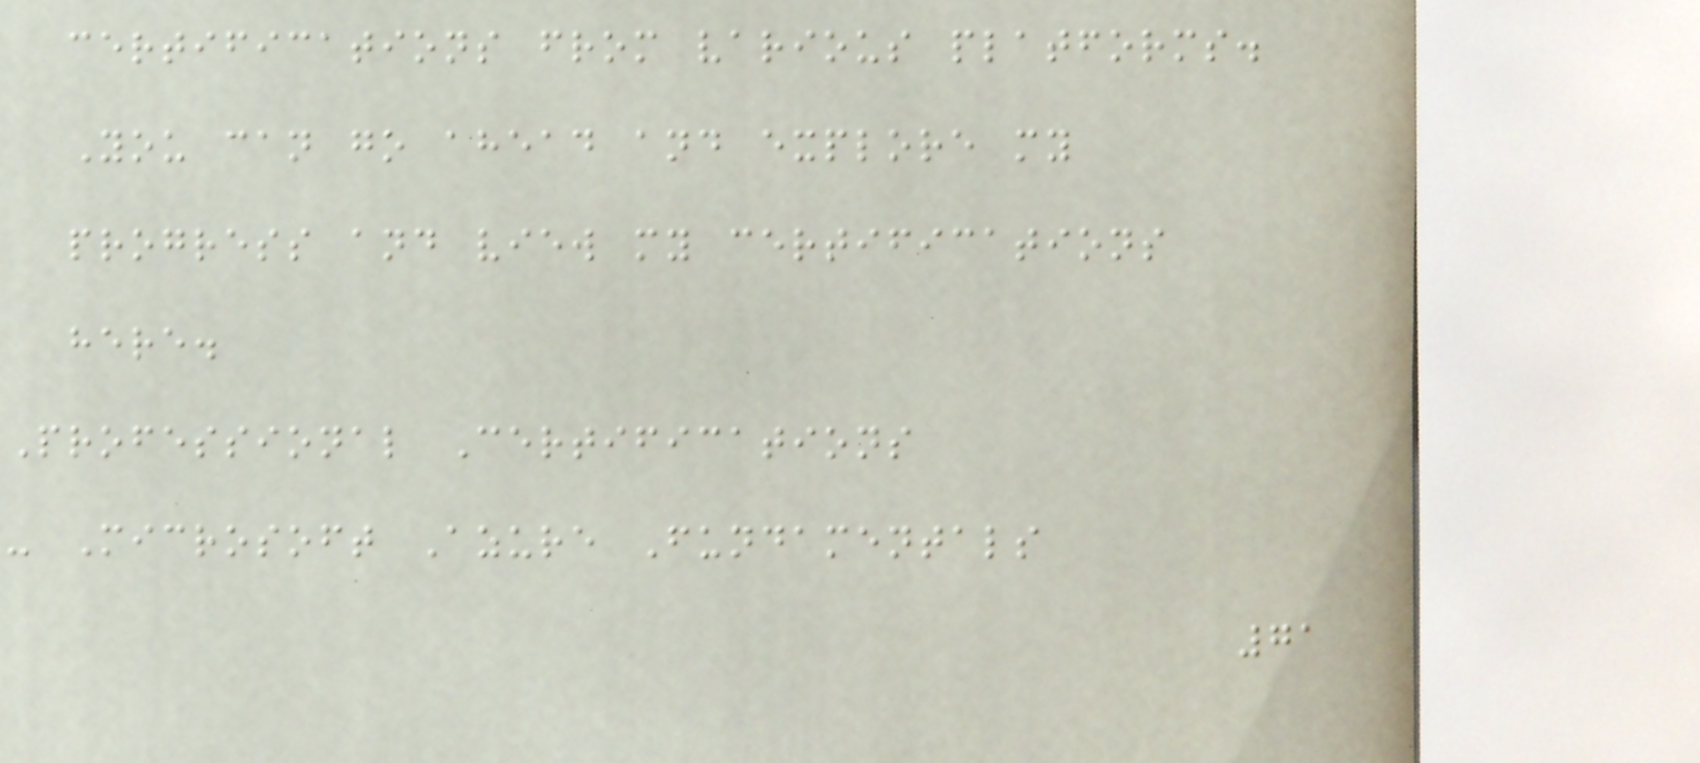certifications from various platforms.
You can go ahead and explore my
progress and view my certifications
here.
Professional Certifications
- Microsoft Azure Fundamentals
71
